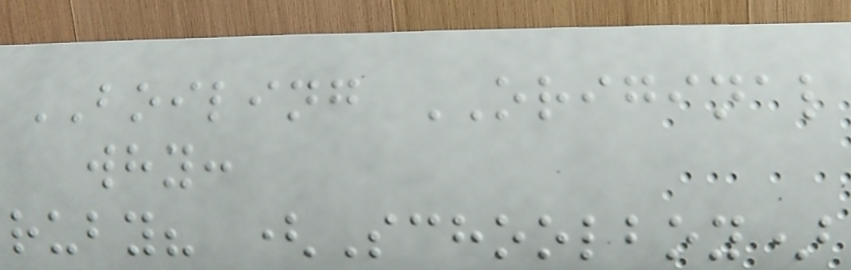BOILING ORIGINAL
why:
ruby? (Schoolboy)
